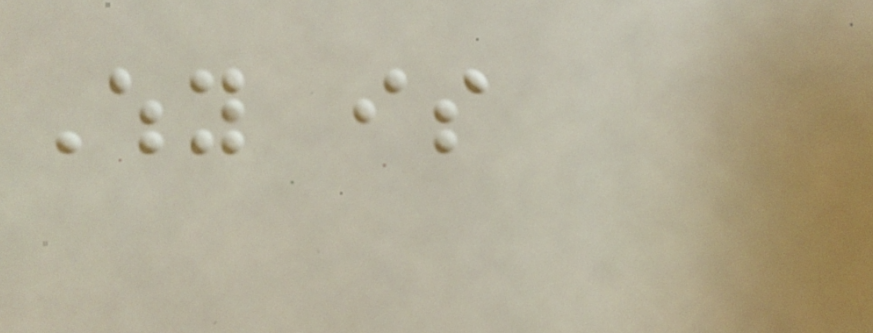Why is
